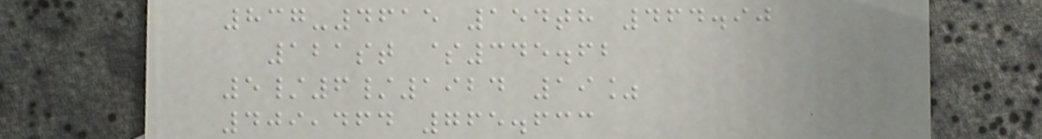837-4615 154th 464.90
121st $345.62
5/6/1924 19%
409,464 765.633
